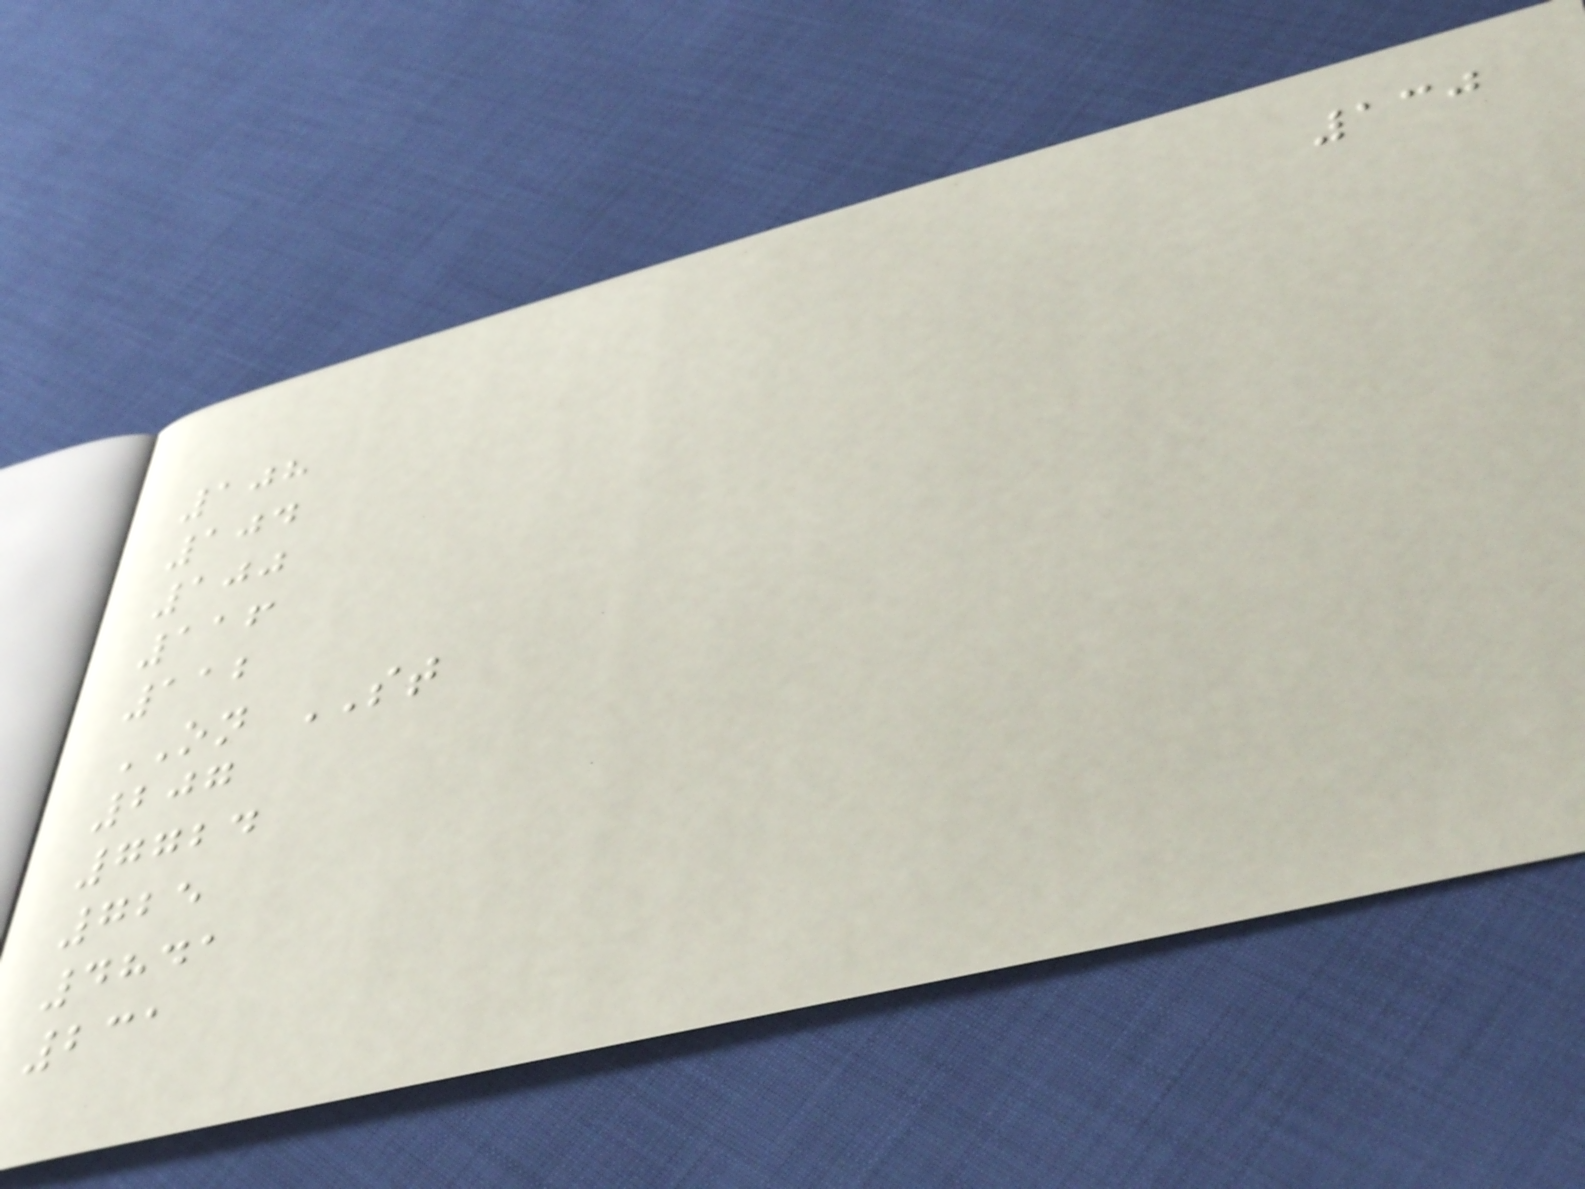130
108
104
100
116
112
ON ST
207
7724
725
4841
231
